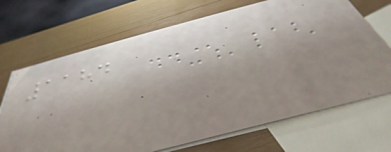1184
